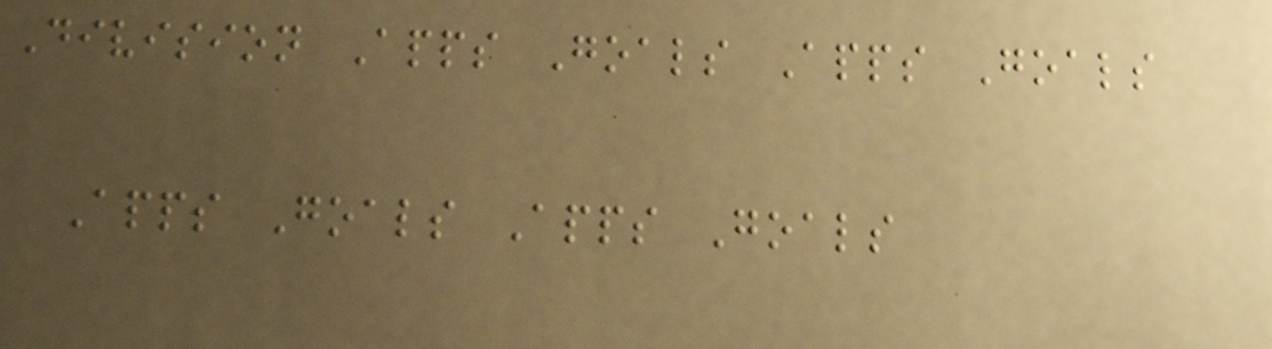Division Apps Goals Apps Goals
Apps Goals Apps Goals
